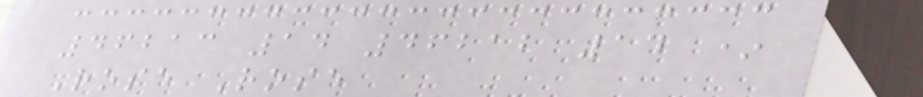46213 14 46212 14 *
Rose Rose
